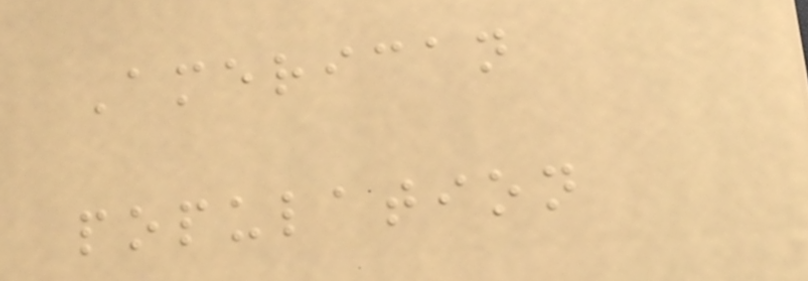American
population
